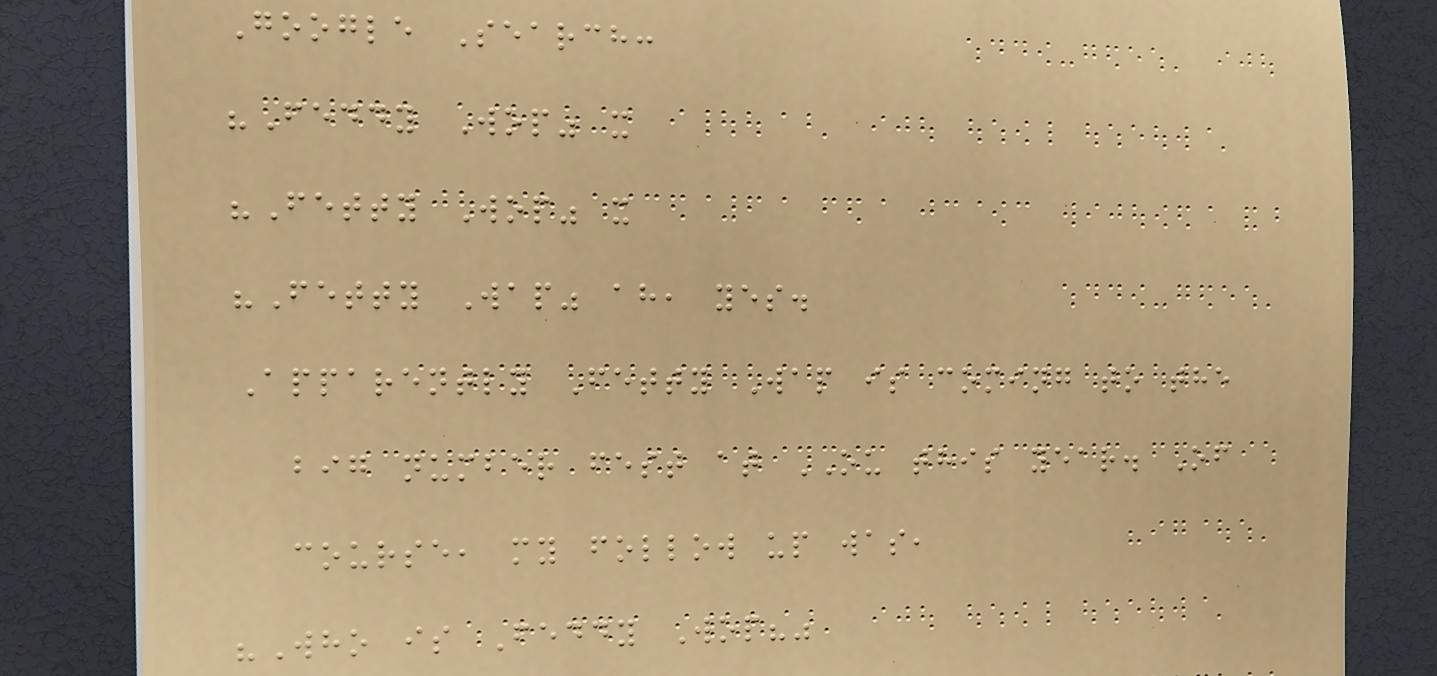Google Search:
"Feddy Wop" x
"Fetty Wop" x
"Fetty Wap" ah, yes.
Apparently Fetty Wap is coming to the
big number fest at OU this year. Of
course, my follow up was,
"Who is Feddy Wop?"
